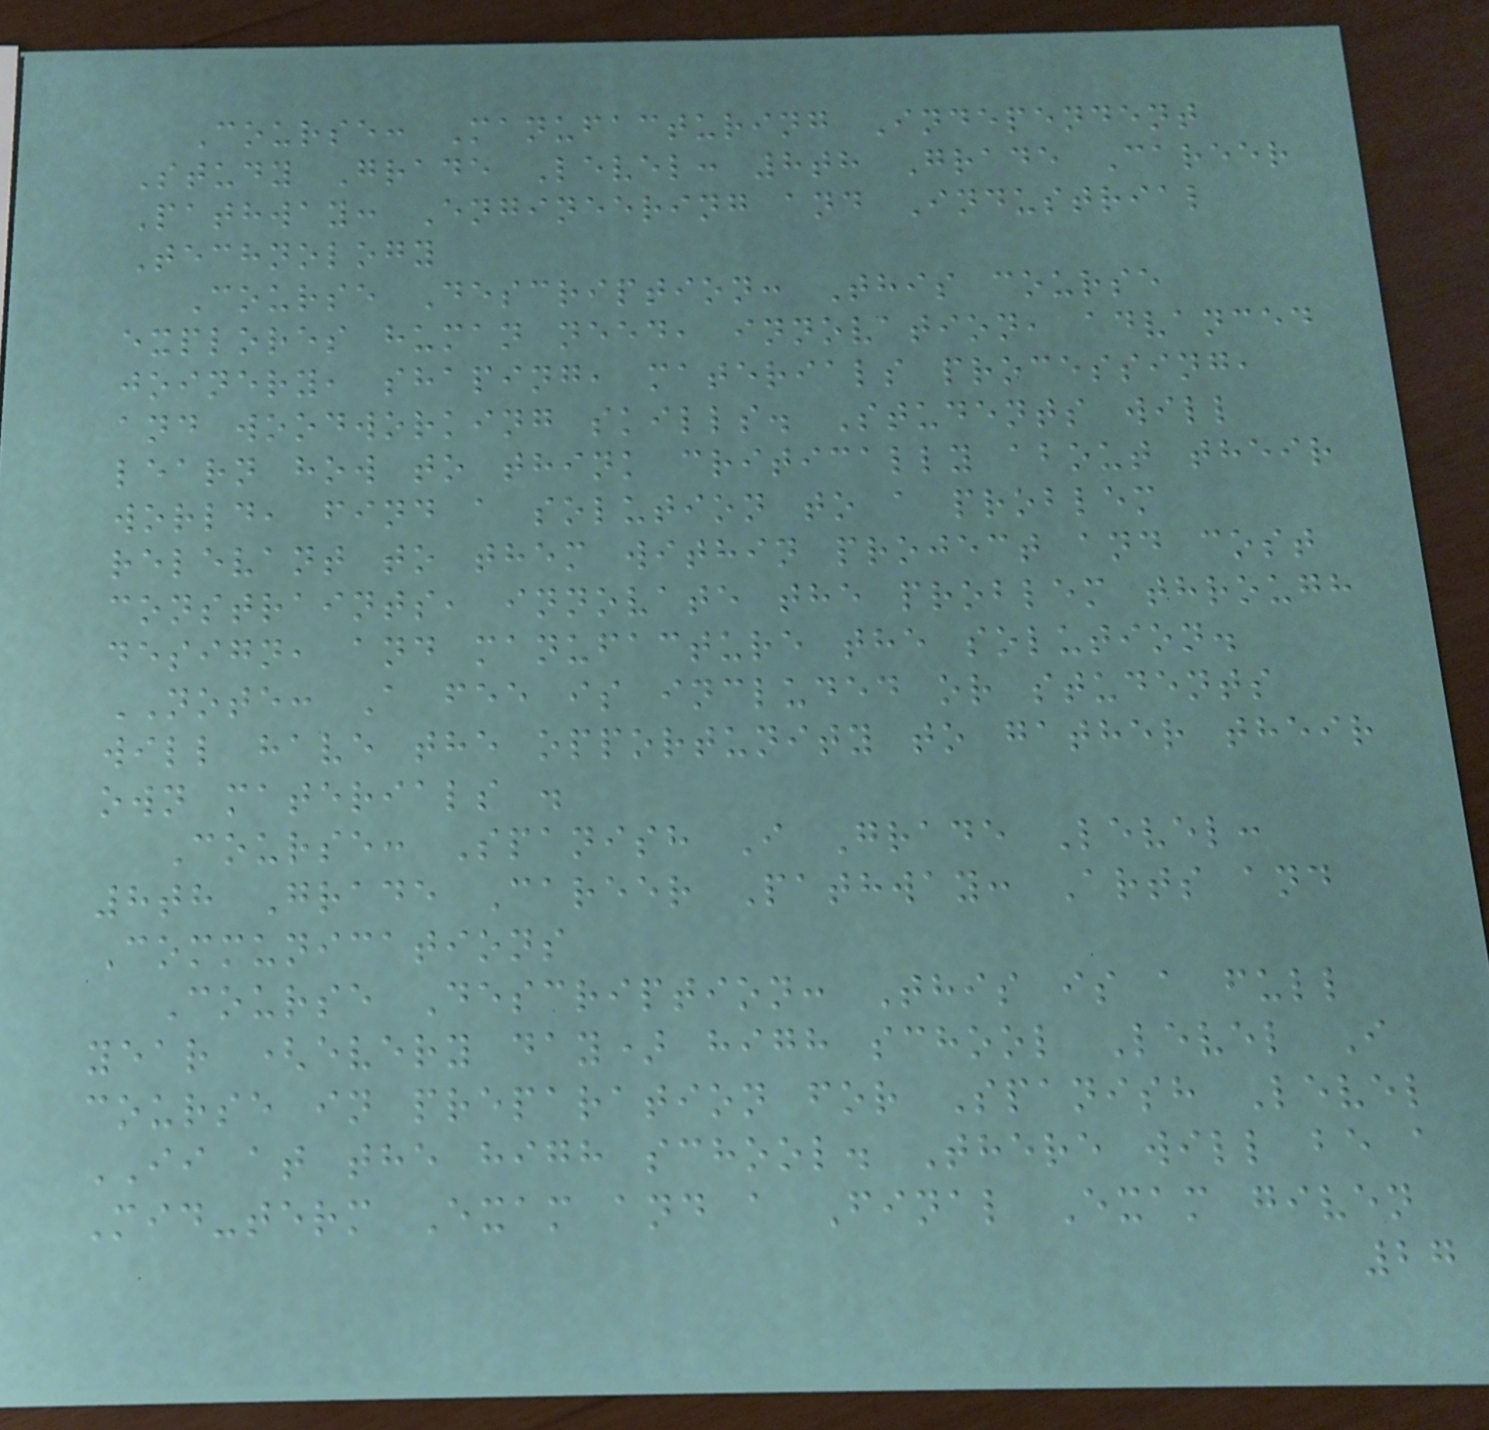Course: Manufacturing Independent
Study Grade Level: 8th Grade Career
Pathway: Engineering and Industrial
Technology
Course Description: This course
explores human need, innovation, advanced
joinery, shaping, materials processing,
and woodworking skills. Students will
learn how to think critically about their
world, find a solution to a problem
relevant to them within project and cost
constraints, innovate the problem through
design, and manufacture the solution.
NOTE: A fee is included or students
will have the opportunity to gather their
own materials .
Course: Spanish I Grade Level:
8th Grade Career Pathway: Arts and
Communications
Course Description: This is a full
year (every day) high school Level I
course in preparation for Spanish Level
II at the high school. There will be a
Mid-term Exam and a Final Exam given
27
